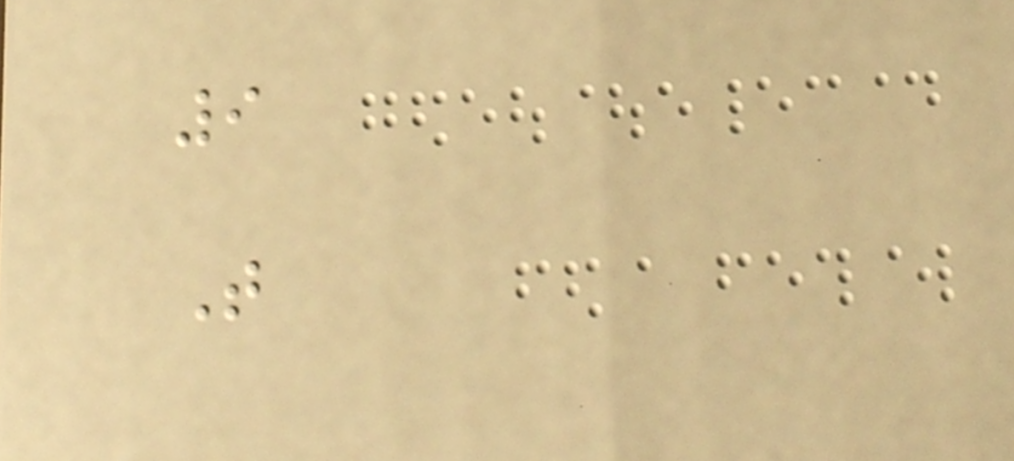9
T
